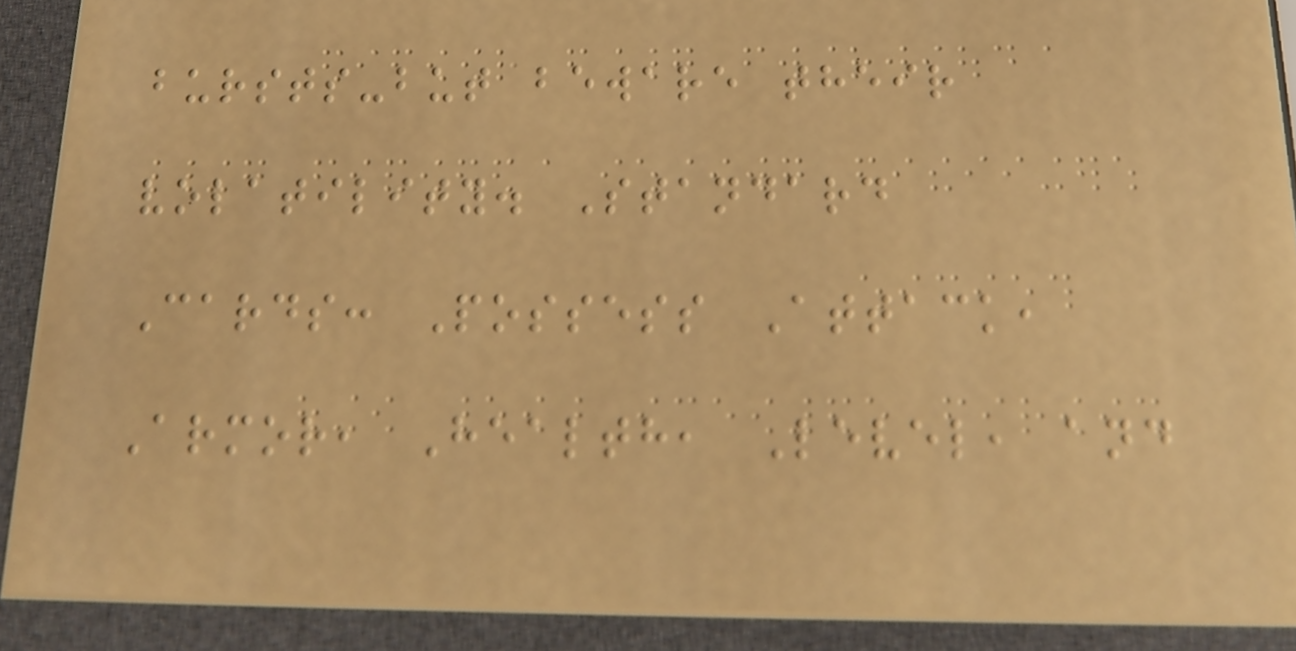bursts-but beware their
volatility. Standard
Cards: Possess Attack,
Armor, Health, Level, and
